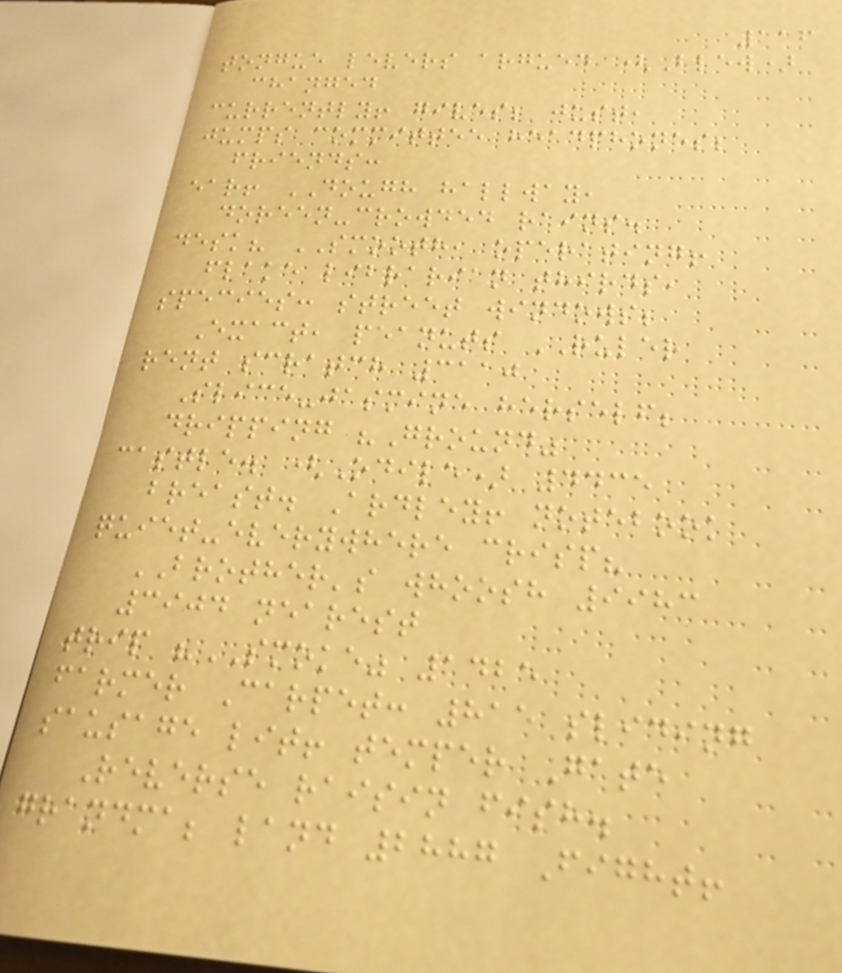116
tongue levers argued (Blew)
changed
currently! gives; just,
jumps committee headphones;
friends:
ear! DOUGH hallway,
doreen-crowded rains.
desk? SMOOTH, operating!
flake librarian thirds,
species: street windows;
Exact, peanuts RULER
rent scratch 3110
Slice-jasmine herself;
dripping "Ground"
castle. (Odile) 4435
breast. Ardley! notebook
quiet-everywhere crisp?
BROTHER's whoosh 9983
3904 nearest
trip "SMOKE" 1425
farmer Carpet: 815 sliding
sausage lit! temper Gate
Reverse raisin fish.
grandma; land 2887 Fight!
